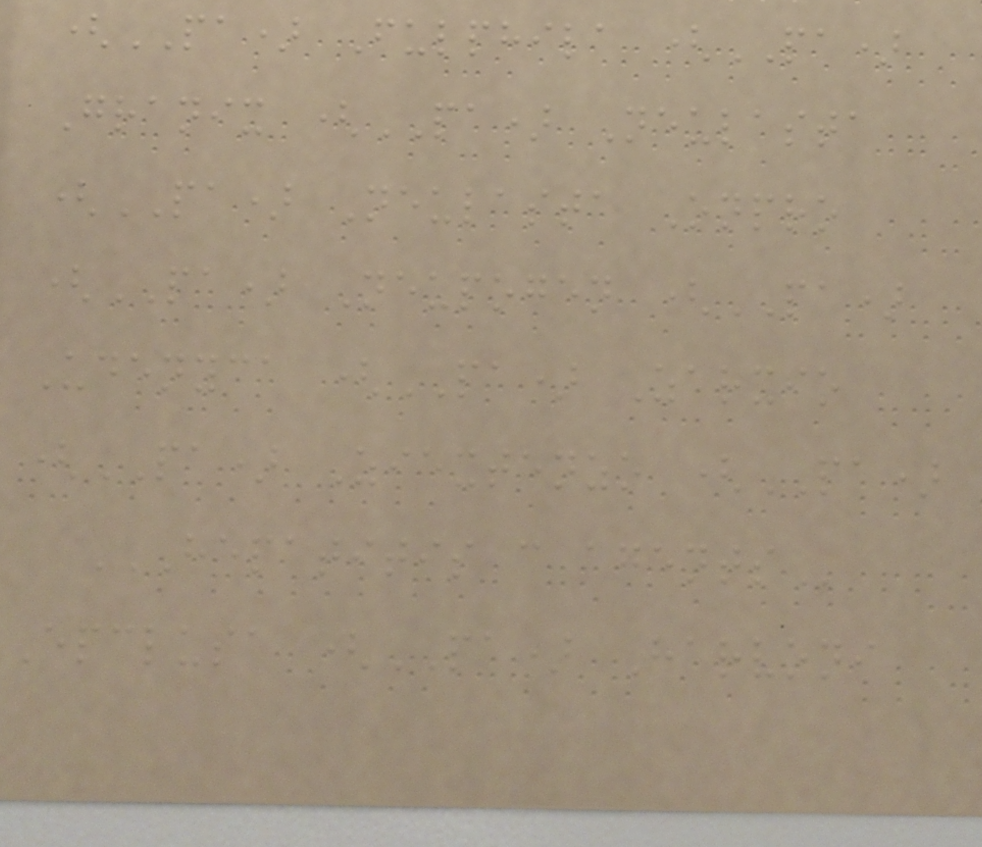(PA) Fulphila (PA)
Granix (PA) Neulasta
(PA) Neulasta Onpro
(PA) Neupogen (PA)
Udenyca (PA) Zarxio
(PA) Ziextenzo (PA)
HEPATITIS C AGENTS
Epclusa (PA) Harvoni
